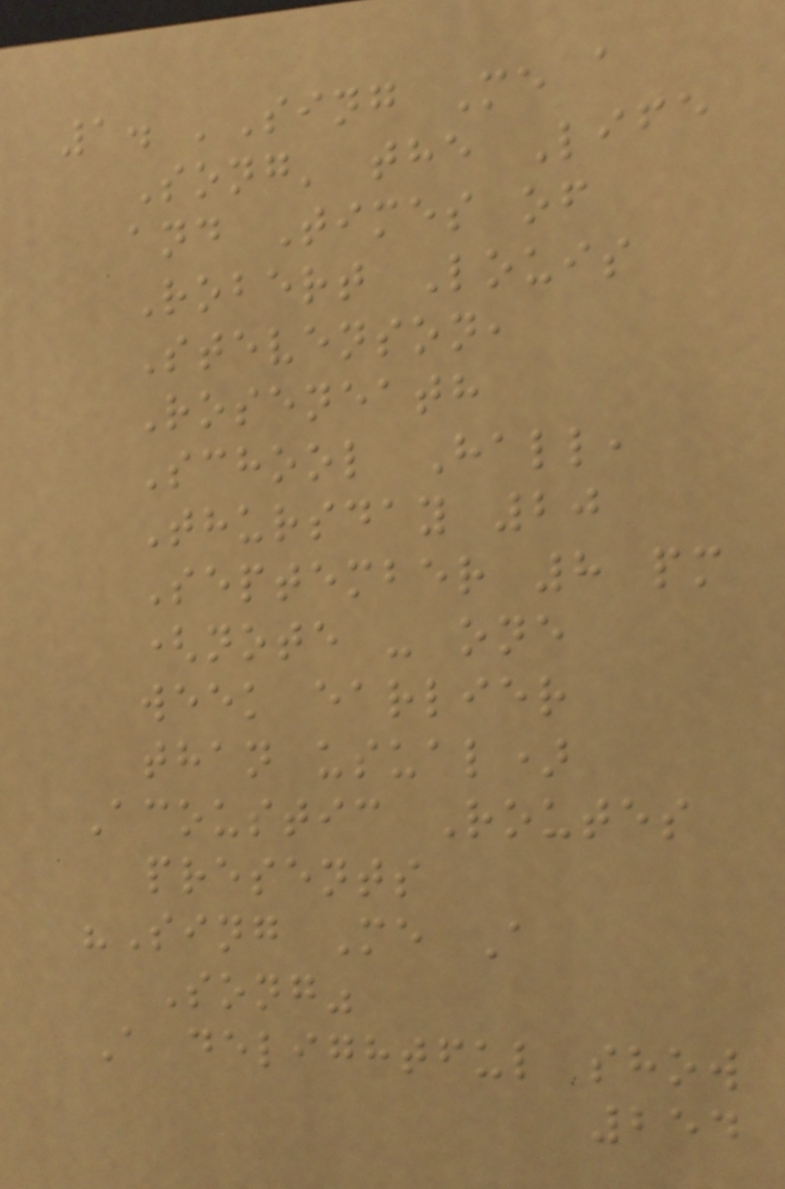1. 'Sing Me a
Song' the Life
and Times of
Robert Louis
Stevenson,
Roseneath
School Hall,
Thursday 20
September 8 pm
(note - one
week earlier
than usual)
Acoustic Routes
presents
"Sing Me A
Song"
A delightful show
254
